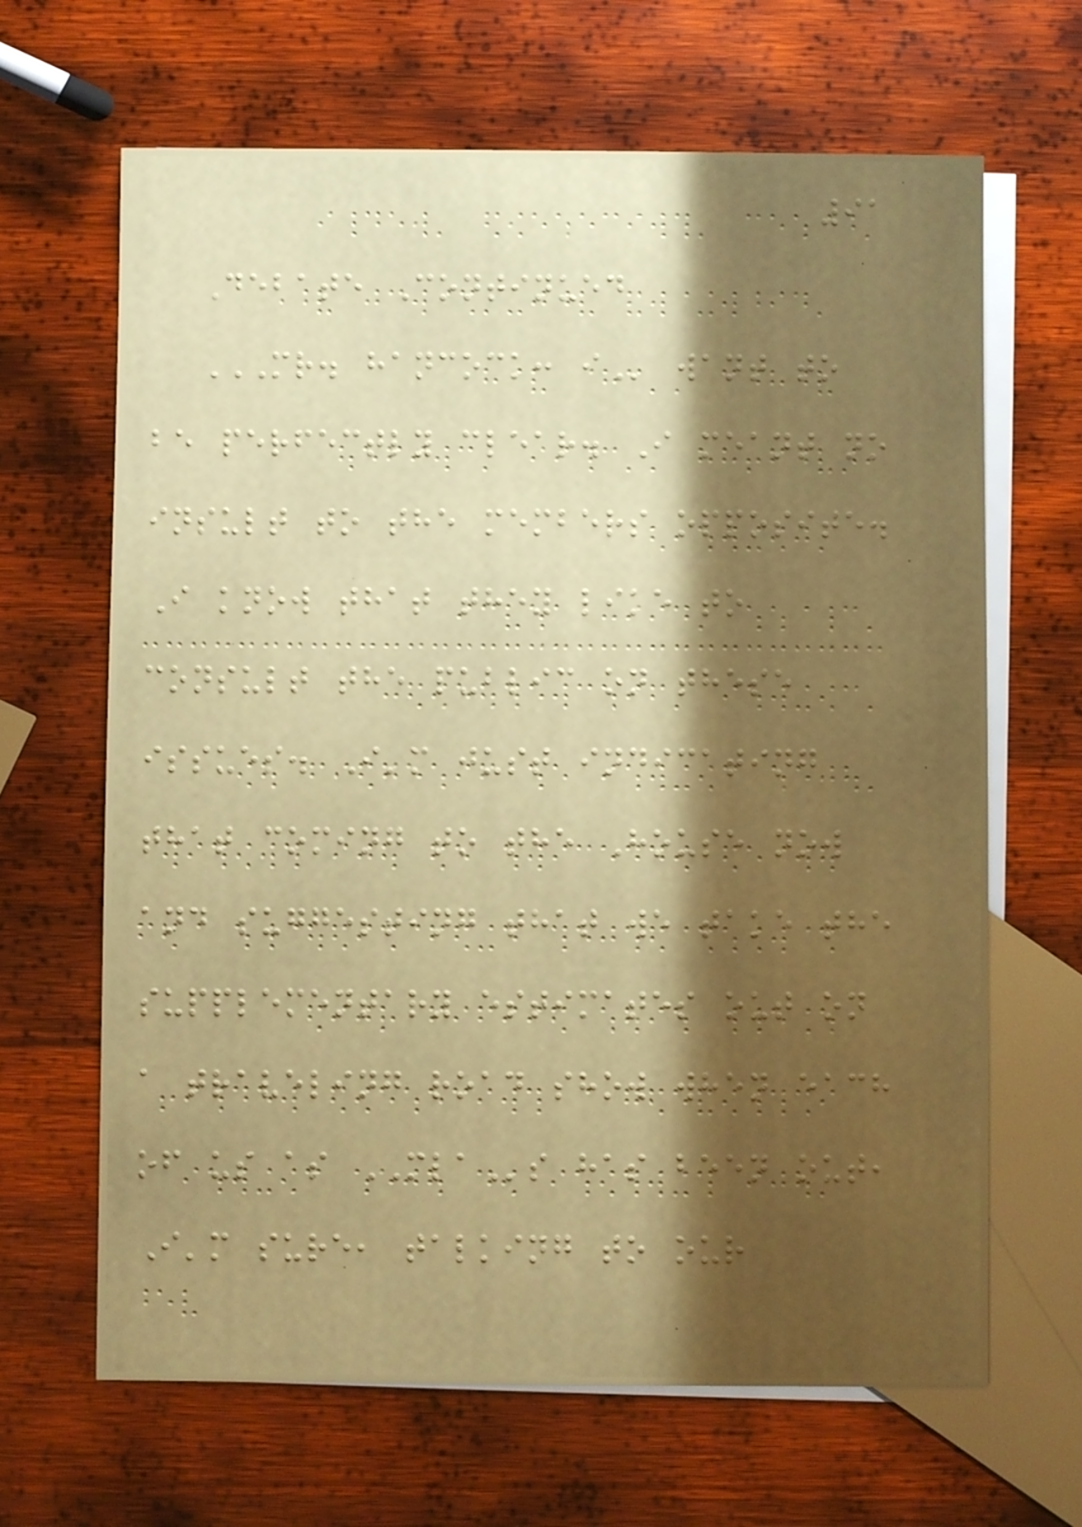91
Debate Continued
MR. HANCOCK: I want to
be perfectly clear. I meant no
insult to the members opposite.
I know that they like to
consult the public on these
issues. I'm just indicating
that coming to the House now
and suggesting that we take the
supplementary estimates out on
a traveling road show when each
of us as MLAs has been out,
I'm sure, talking to our
